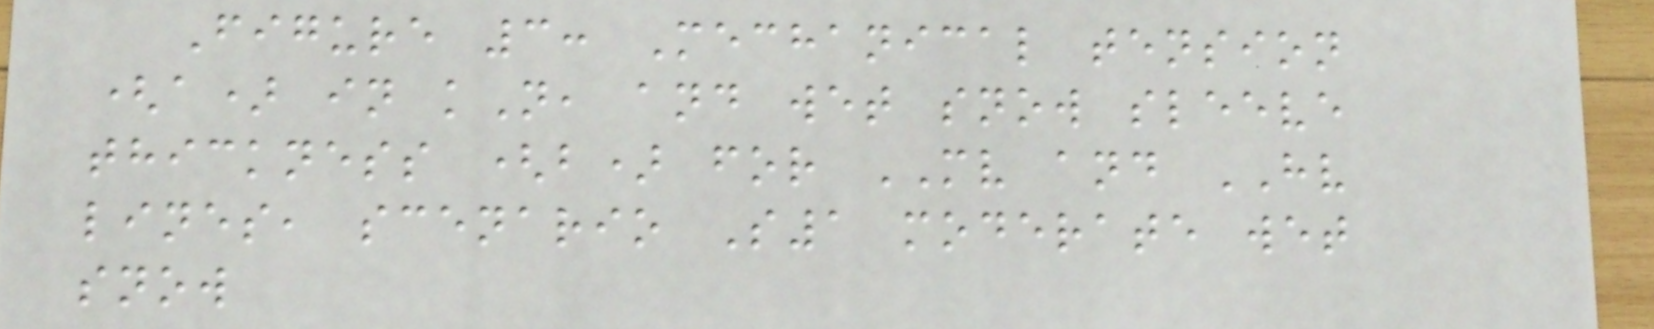Figure 3: Mechanical tension
(a) in kN, and wet snow sleeve
thickness (b) for MV and HV
lines, scenario S1 moderate wet
snow
